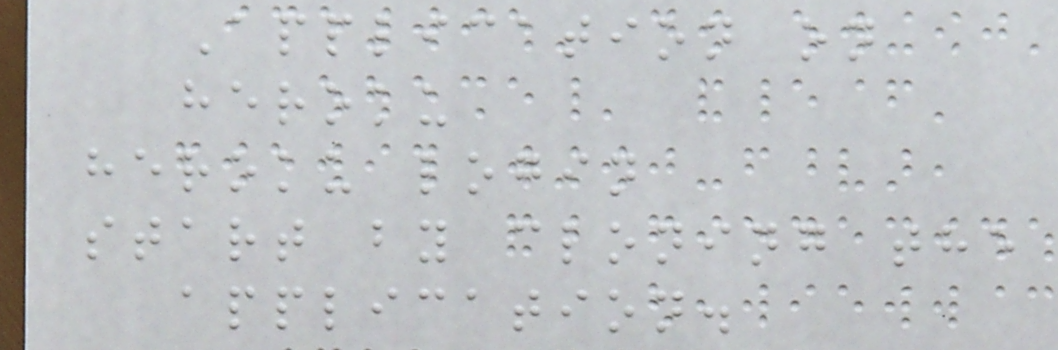Application on
heroku
heroku login
start by cloning the
application.
